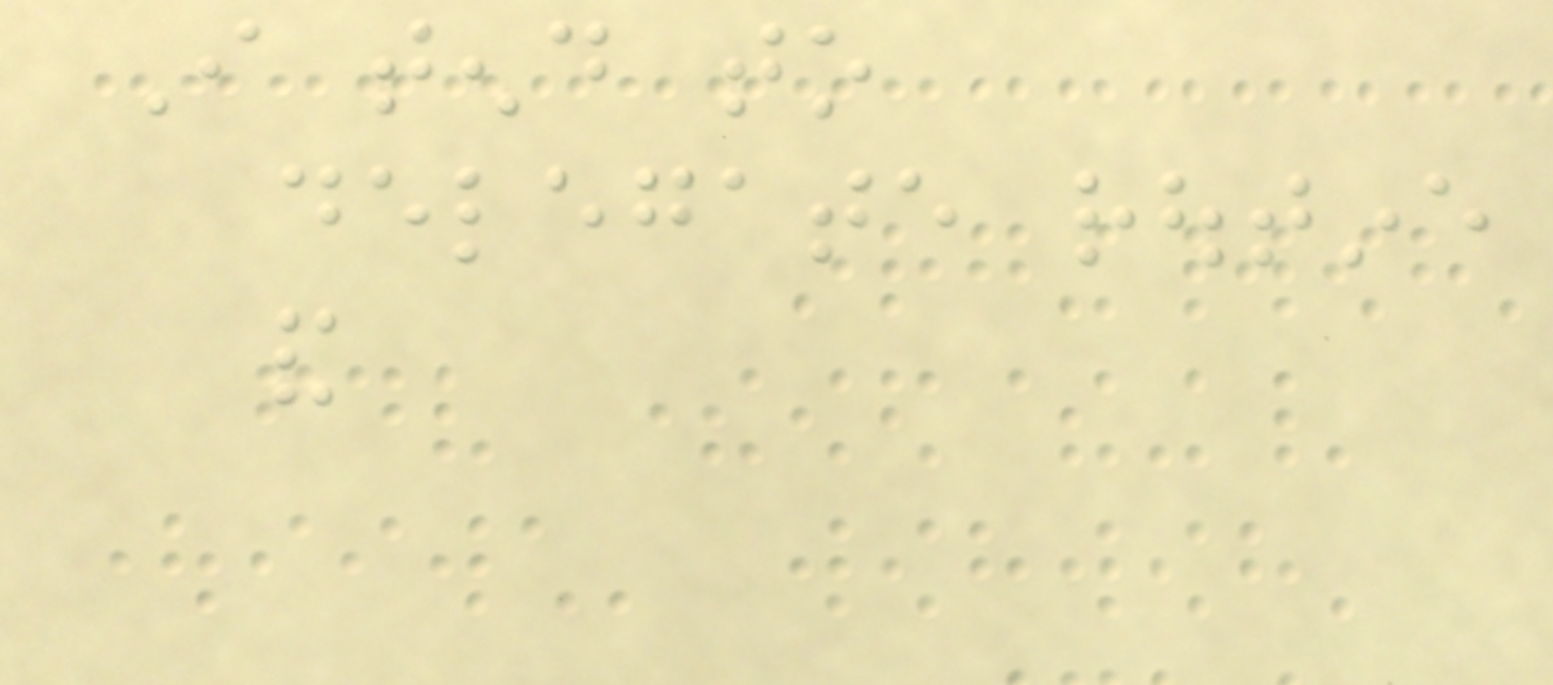I tend to
delegate routine
and
